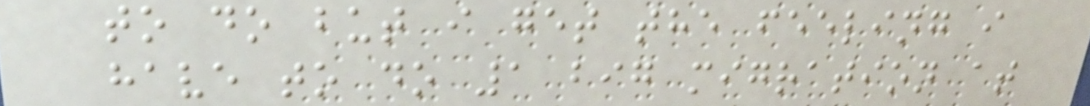to do but i get the feeling i
have to do 1 big migration at
